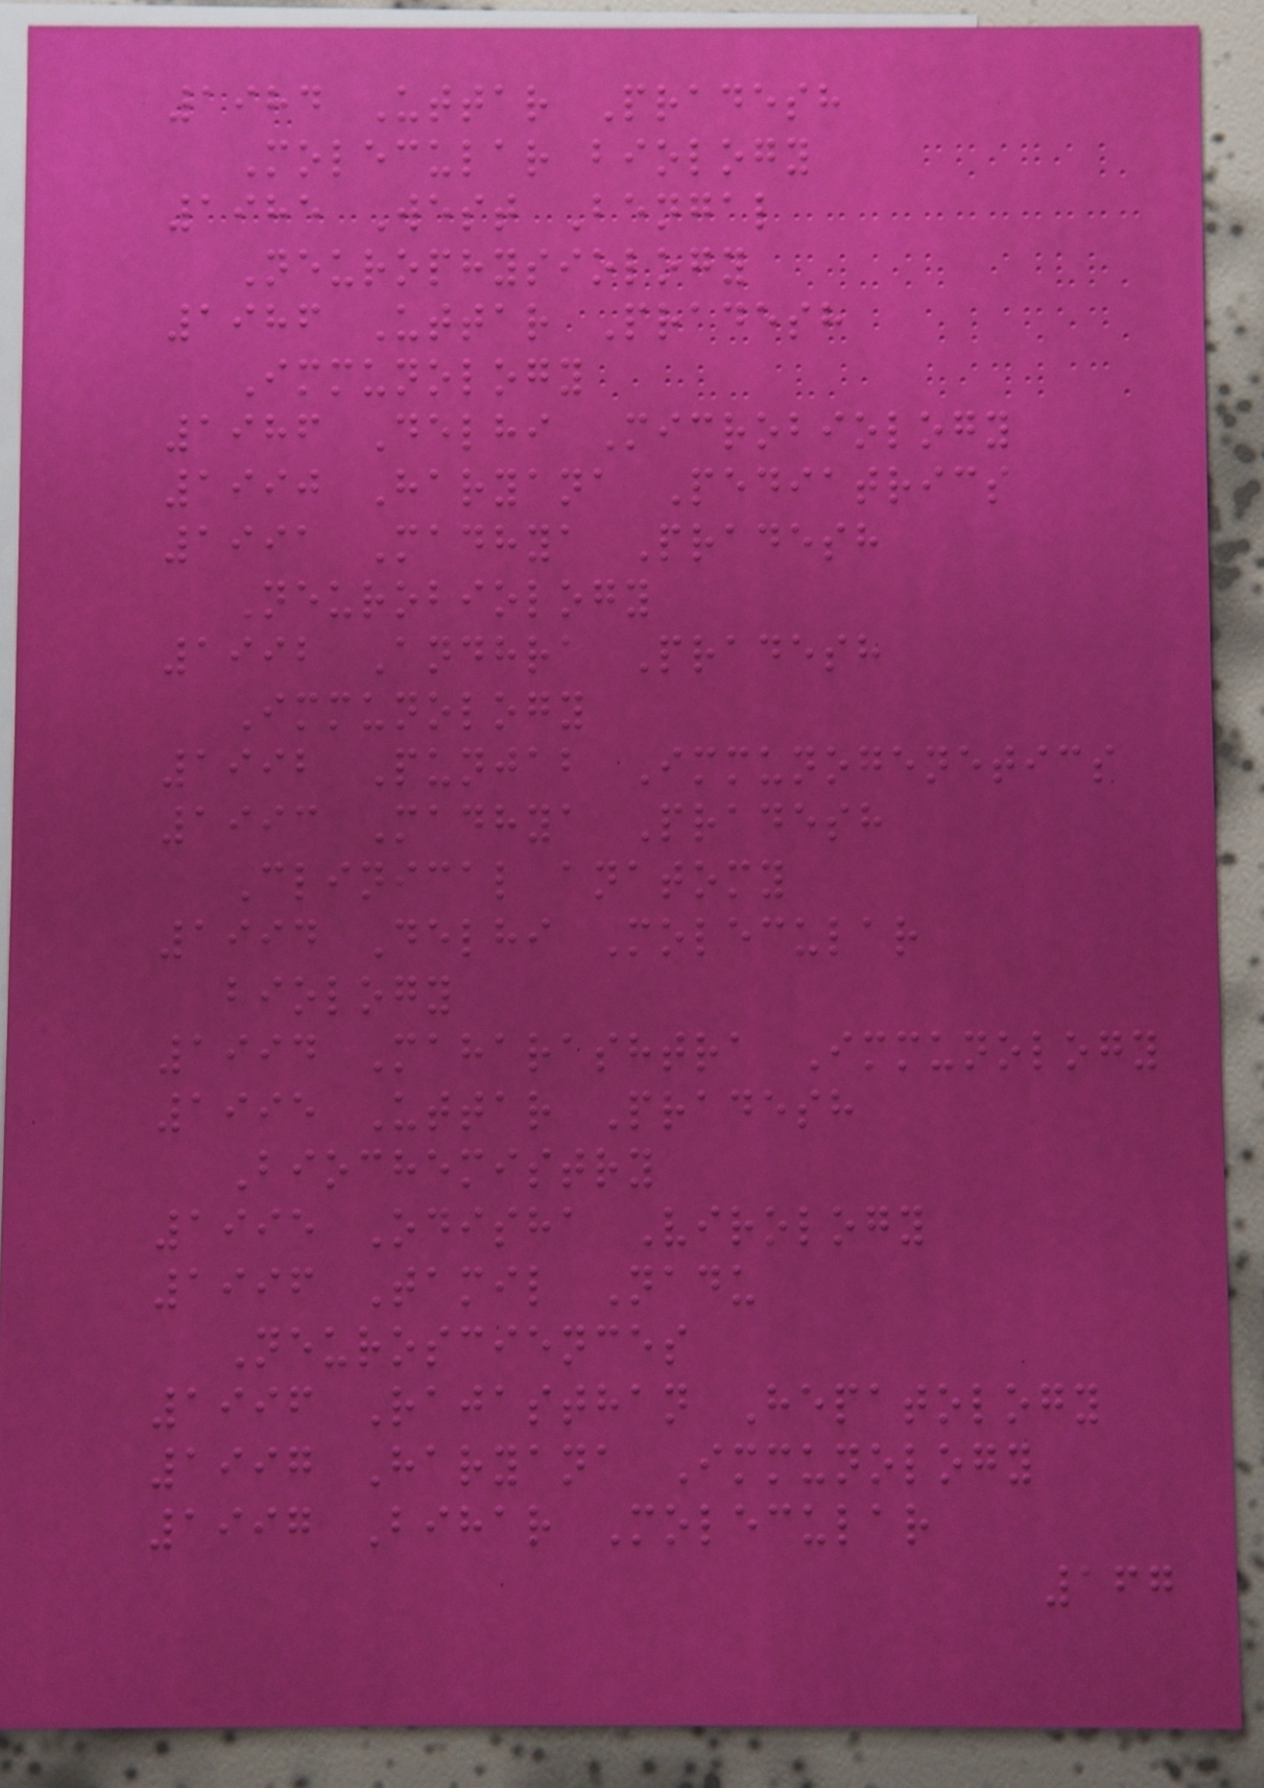1984 Uttar Pradesh
Molecular biology
1985 West Bengal
Neurophysiology
1986 Uttar Pradesh
Immunology
1986 Delhi Microbiology
1990 Haryana Pediatrics
1991 Madhya Pradesh
Neurobiology
1992 Andhra Pradesh
Immunology
1992 Punjab Immunogenetics
1993 Madhya Pradesh
Clinical anatomy
1994 Delhi Molecular
biology
1994 Maharashtra Immunology
1995 Uttar Pradesh
Biochemistry
1995 Odisha Virology
1996 Tamil Nadu
Neurosciences
1996 Rajasthan Hepatology
1997 Haryana Immunology
1997 Bihar Molecular
167
